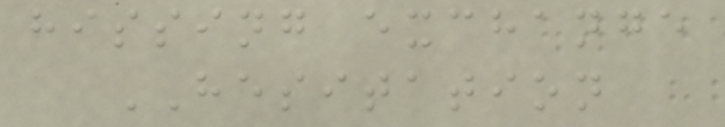hissing exchange
HESITATION
